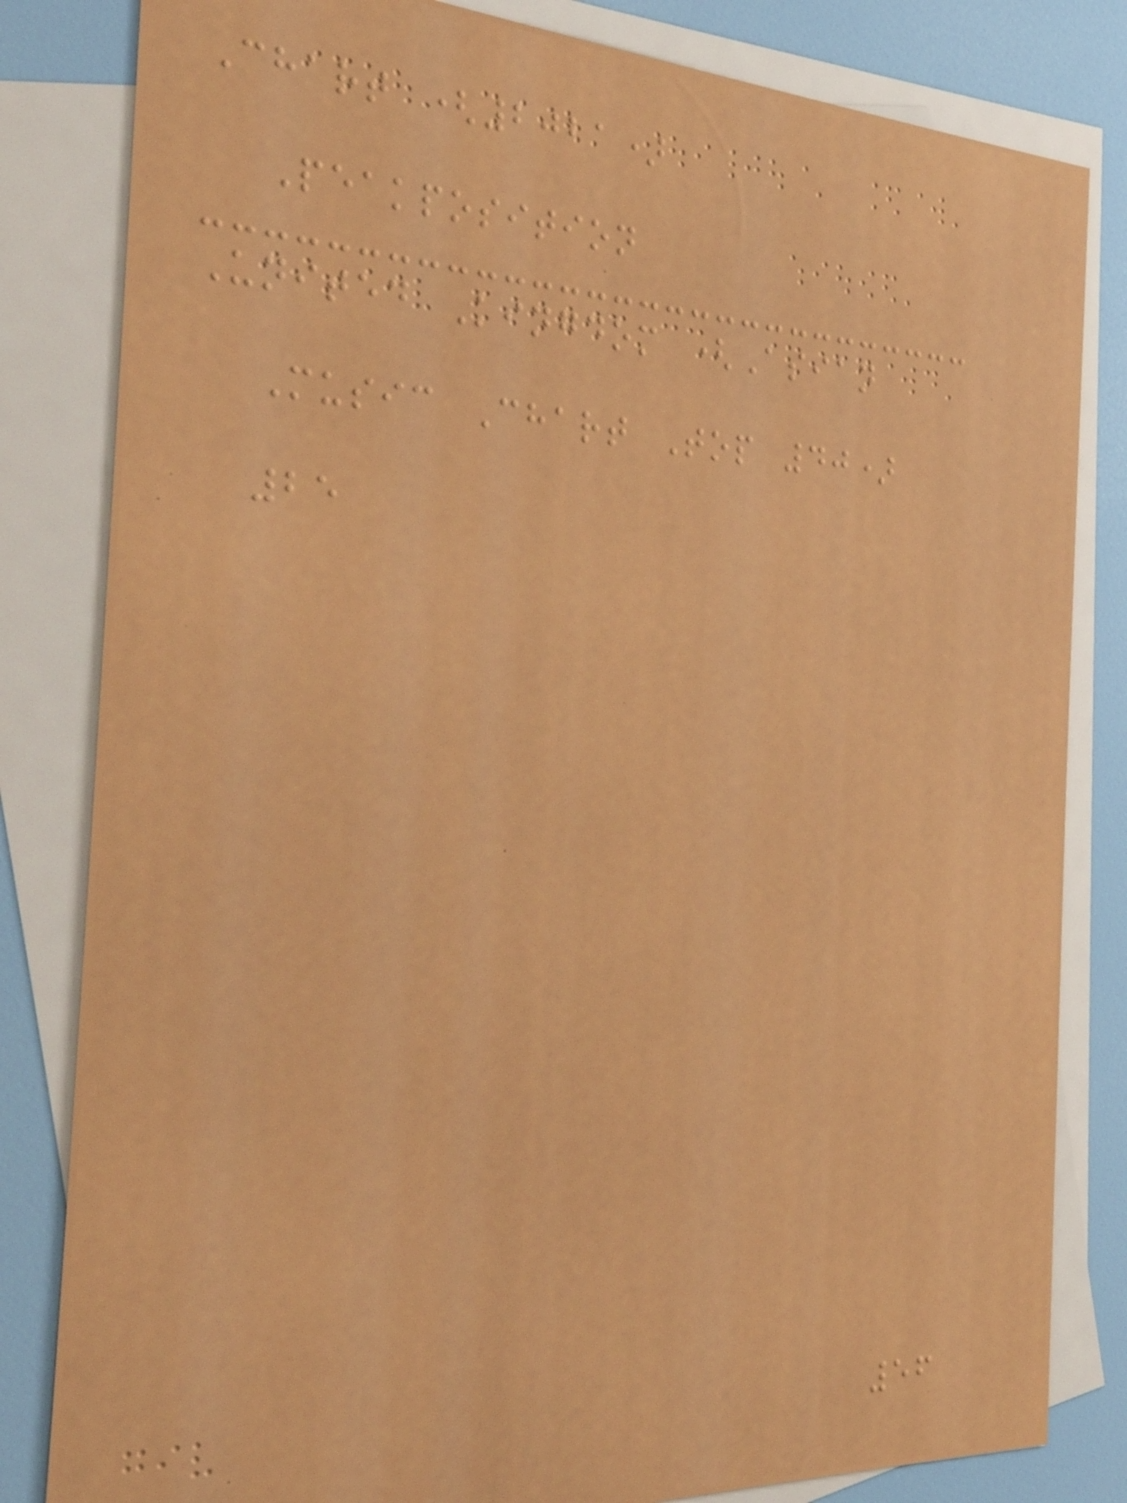Chart (2021)
Peakposition
United Kingdom (Asian
Music Chart Top 40)
25
56
